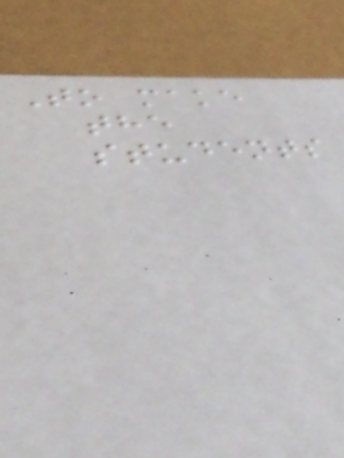To make
the
students
